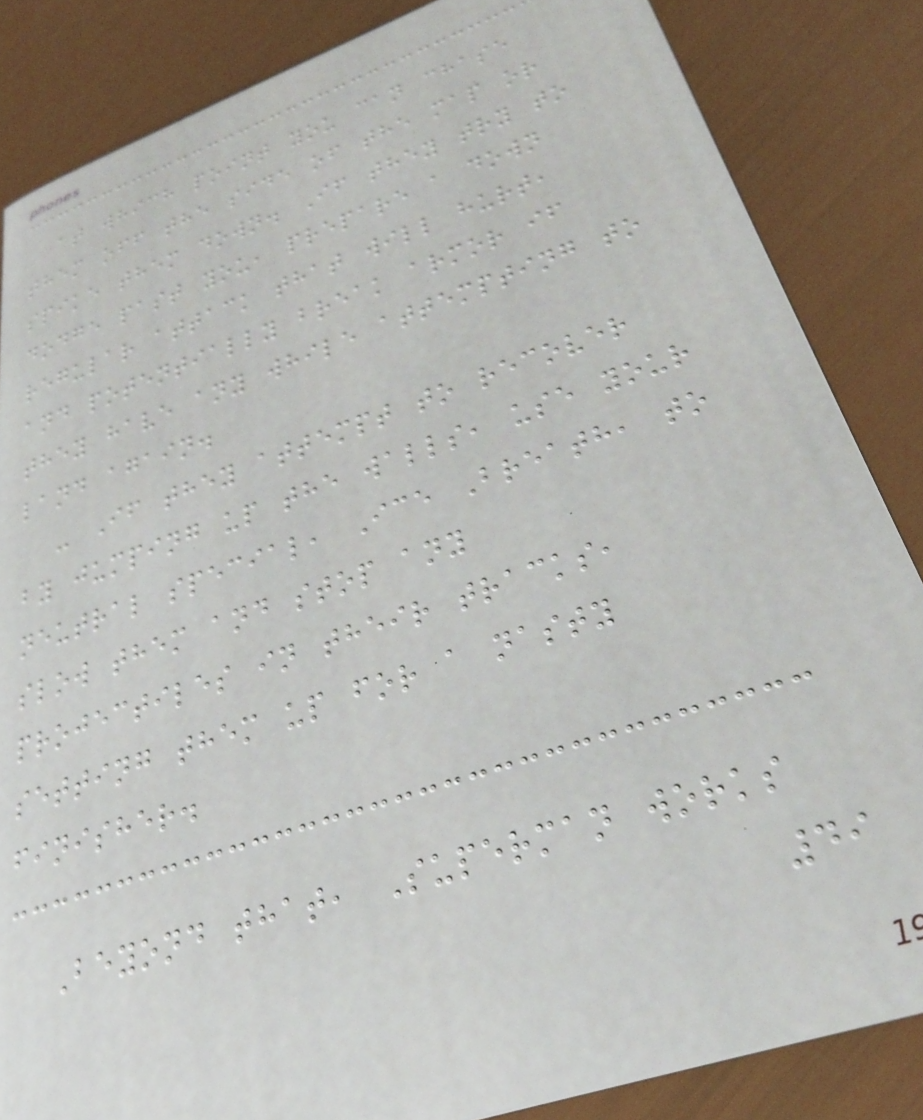at which point you can chase
them off the side of the map or
spike them down. If they try to
dodge past you, prepare a down
regular attack that will hurt,
and potentially break armor if
they have any while attempting to
land again.
- If they attempt to recover
by jumping up the walls, use your
neutral special, Ice Breath, to
slow them and stop any
projectiles in their tracks,
setting them up for a nasty
finisher.
Beyond that, Superman works
49
